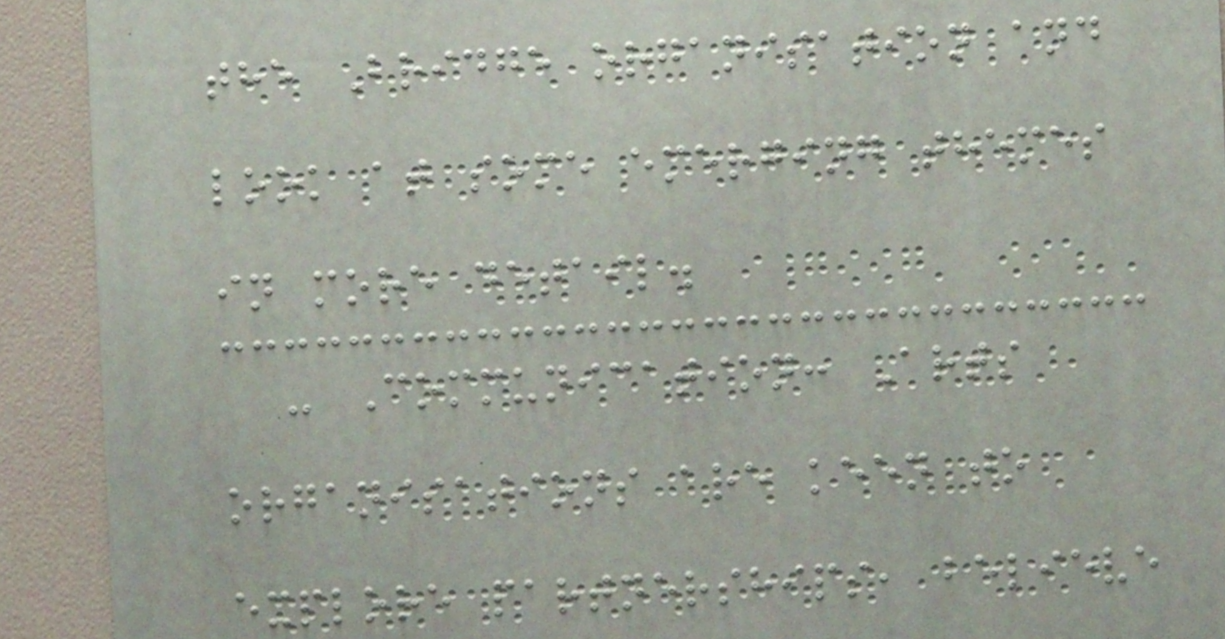the Bridge organisation and
look at some emerging themes
in more detail.
- Communication: Arts
organisations are keen to
explore partnerships, believe
